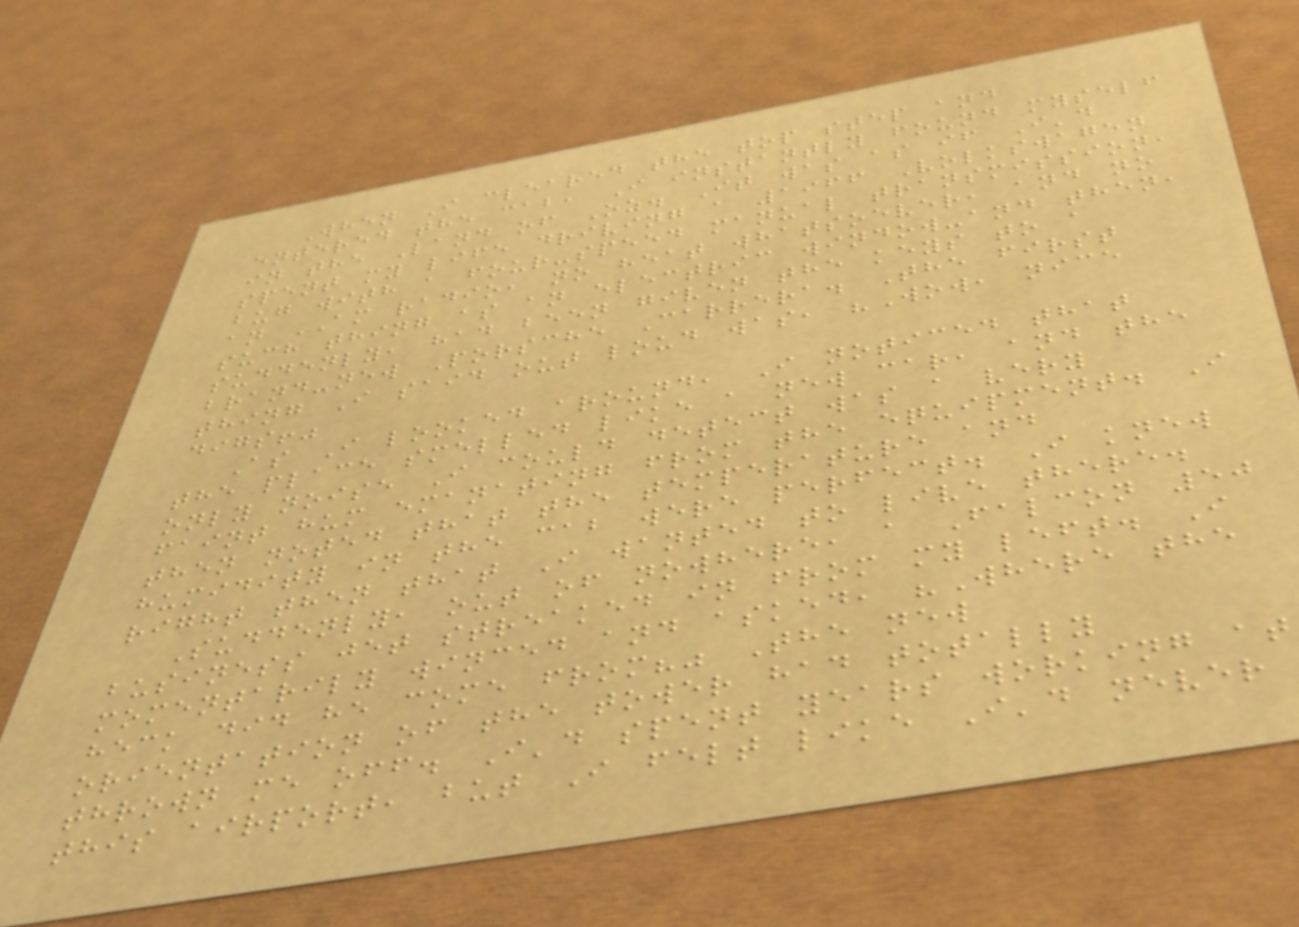When I cleared the top step and
entered the cab, I instantly found myself
in the Land of Oz. It was as if I'd
spent my life driving a 1966 Volkswagen
bug with a four-speed manual transmission,
an AM radio, no heat whatsoever, and no
such thing as an electric window-and then,
suddenly, had been given the keys to a
brand-new Porsche Carrera. The first
thing I said out loud was, "Wow, nice
digs!"
As I looked around, I noticed that
the place smelled like a new car, and the
only noise I could detect was a very
faint hum emanating from the equipment. I
then noted that the temperature and
humidity in the cab were perfect. I knew
right then that I wanted to live there.
Suddenly, out of nowhere, a Falcon 50
business jet streaked in from my left. I
momentarily winced and asked, "Where the
heck did he come from?" The new
orientation of the tower had totally
thrown me off. I'd spent years working at
this airport, but I felt like I'd never
